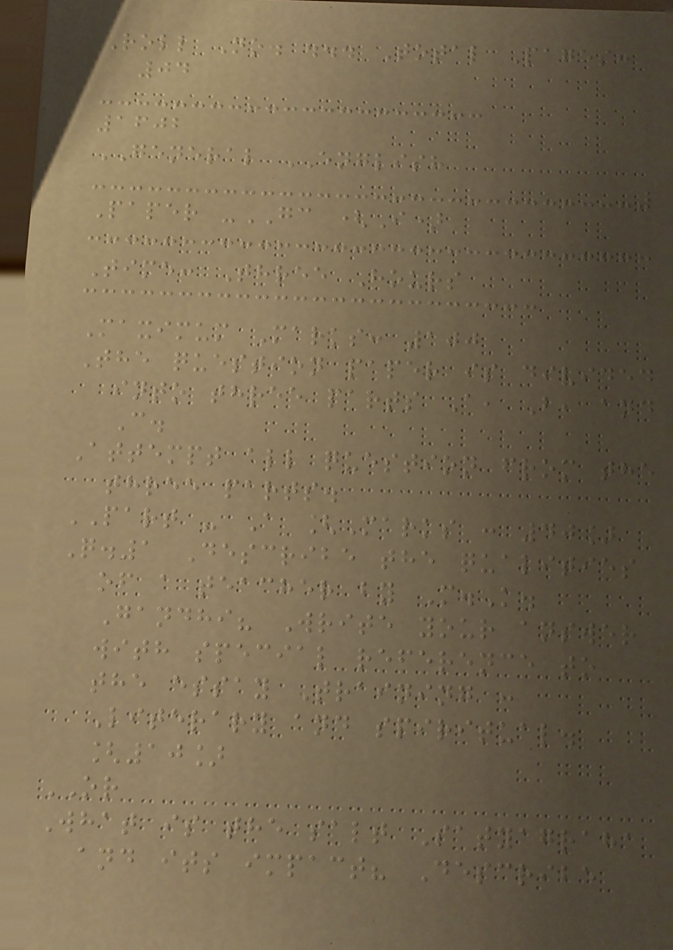Roll No. ... Total Pages:
04
1602
GENERAL ENGLISH
Paper -GC (I)
Time: Three Hours
Maximum Marks: 100
The question paper is divided
into three parts A, B, and
C.
Attempt all question from the
three parts.
PART - A [Marks : 40]
Q.1 Describe the qualities
of a teacher by M.K.
Gandhi? Write your answer
with special reference to
the essay Training :
Literary and spiritual.
[10]
OR
What is the salt Satyagraha
and its impact? Describe
